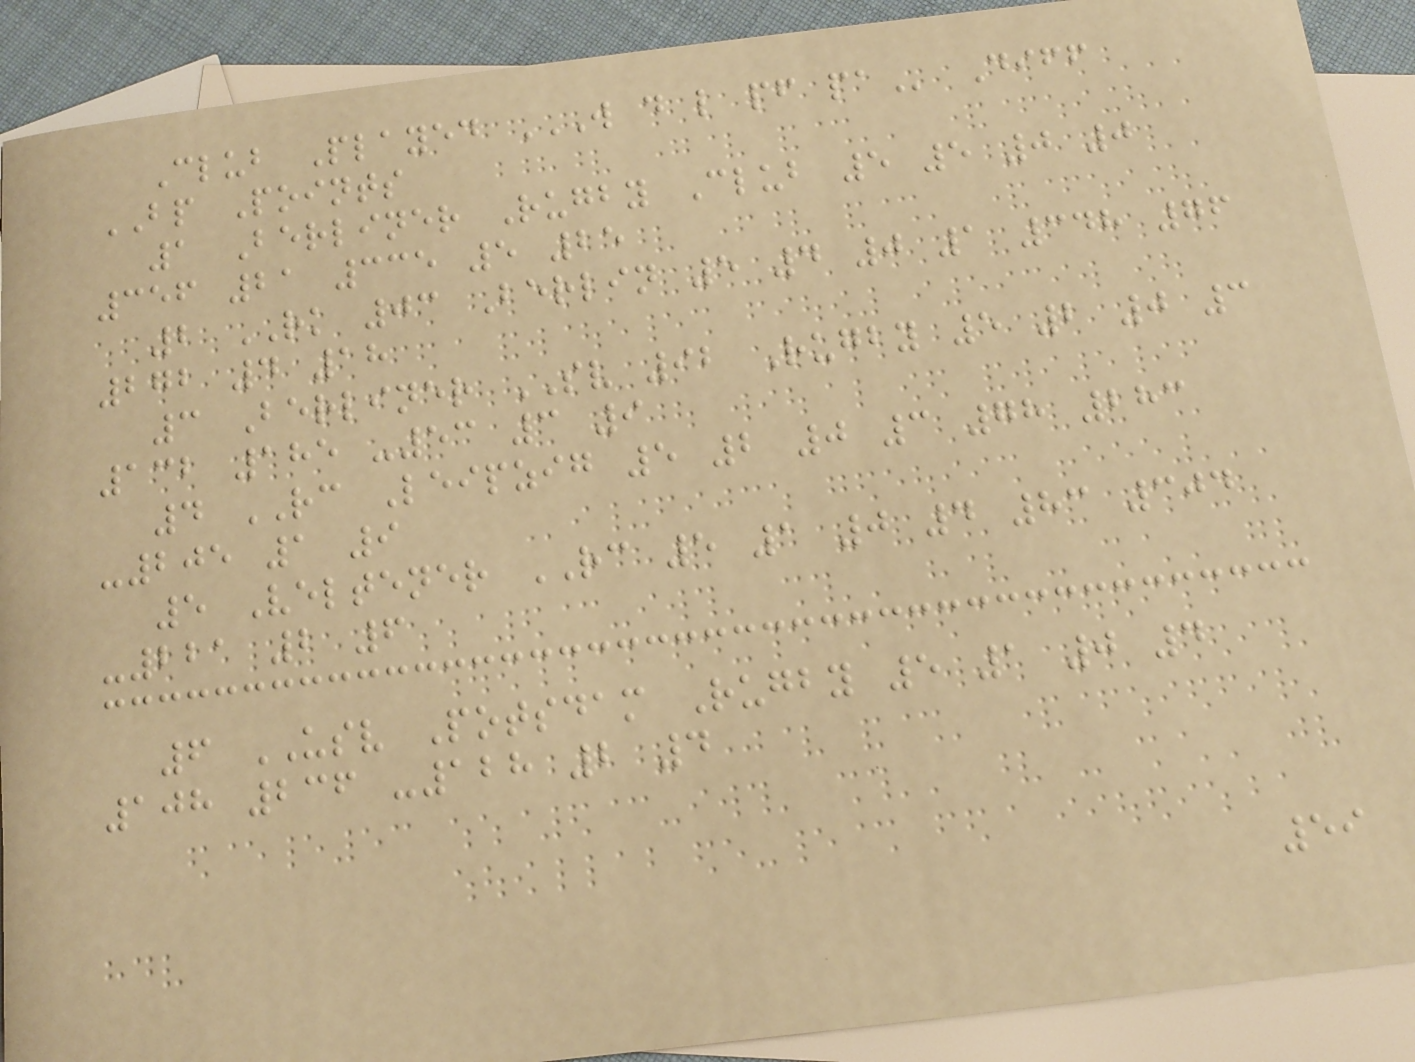Club Played W D L PF PA Diff
BP Points
1 Berliner Rugby Club 5 5 0 0
356 21 335 5 25
2 RK 03 Berlin 5 4 0 1 348 76
272 4 18
3 Berliner SV 92 Rugby 5 2 0 3
132 185 -53 3 9
4 RC Leipzig 5 2 0 3 78 283
-205 1 9
5 Veltener RC 5 1 0 4 83 304
-221 2 6
6 USV Potsdam Rugby 5 1 0 4
108 236 -128 2 4
59
